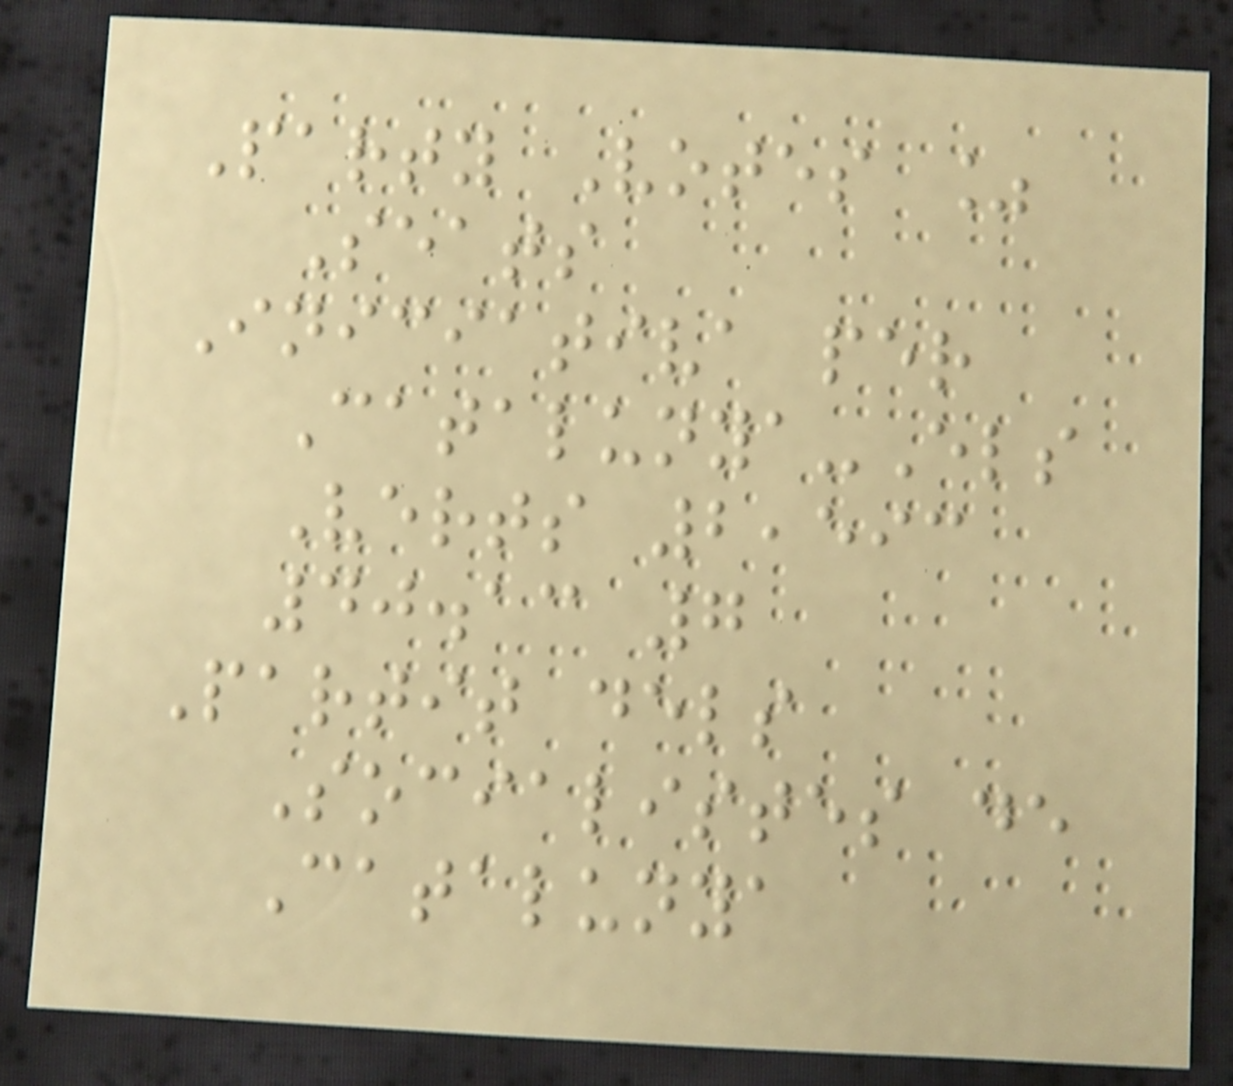Party Votes %
Seats
Iniciativa per
Catalunya-Els
Verts 2,593
40.13 7
Partit dels
Socialistes de
Catalunya
